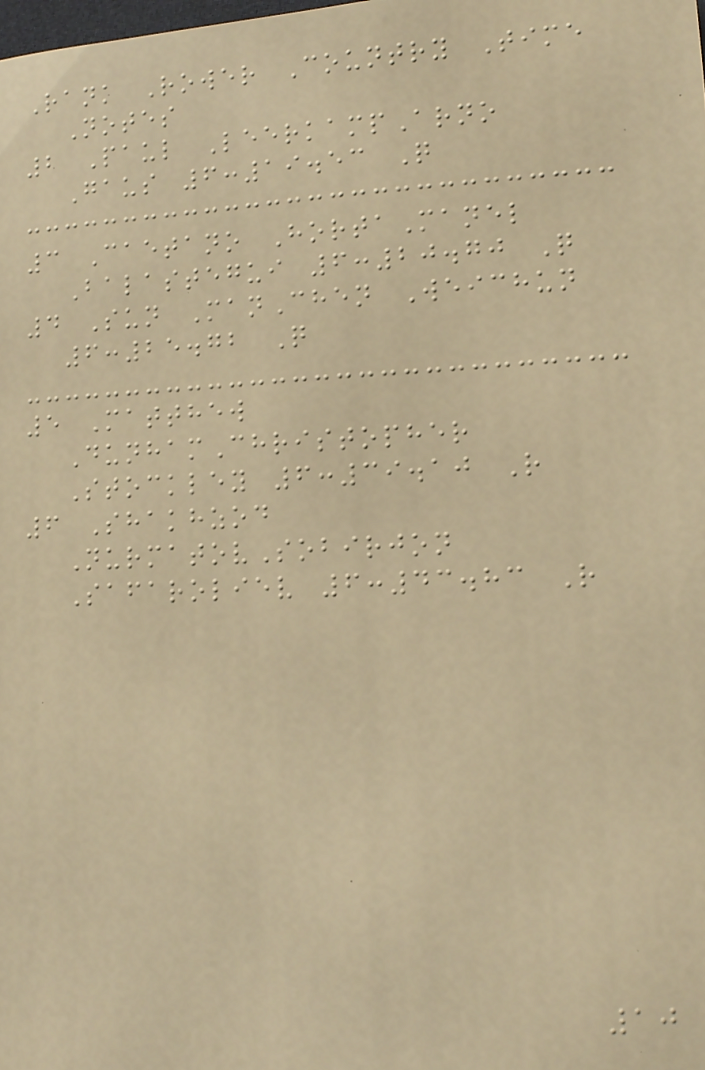Rank Rower Country Time
Notes
2 Paul LeerkampArno
Gaus 6:19.53 Q
3 Caetano HortaManel
Balastegui 6:20.70 Q
4 Sun ManChen Weichun
6:25.72 Q
5 Matthew
DunhamChristopher
Stockley 6:39.10 R
6 Shakhzod
NurmatovSobirjon
Safaroliev 6:43.83 R
10
